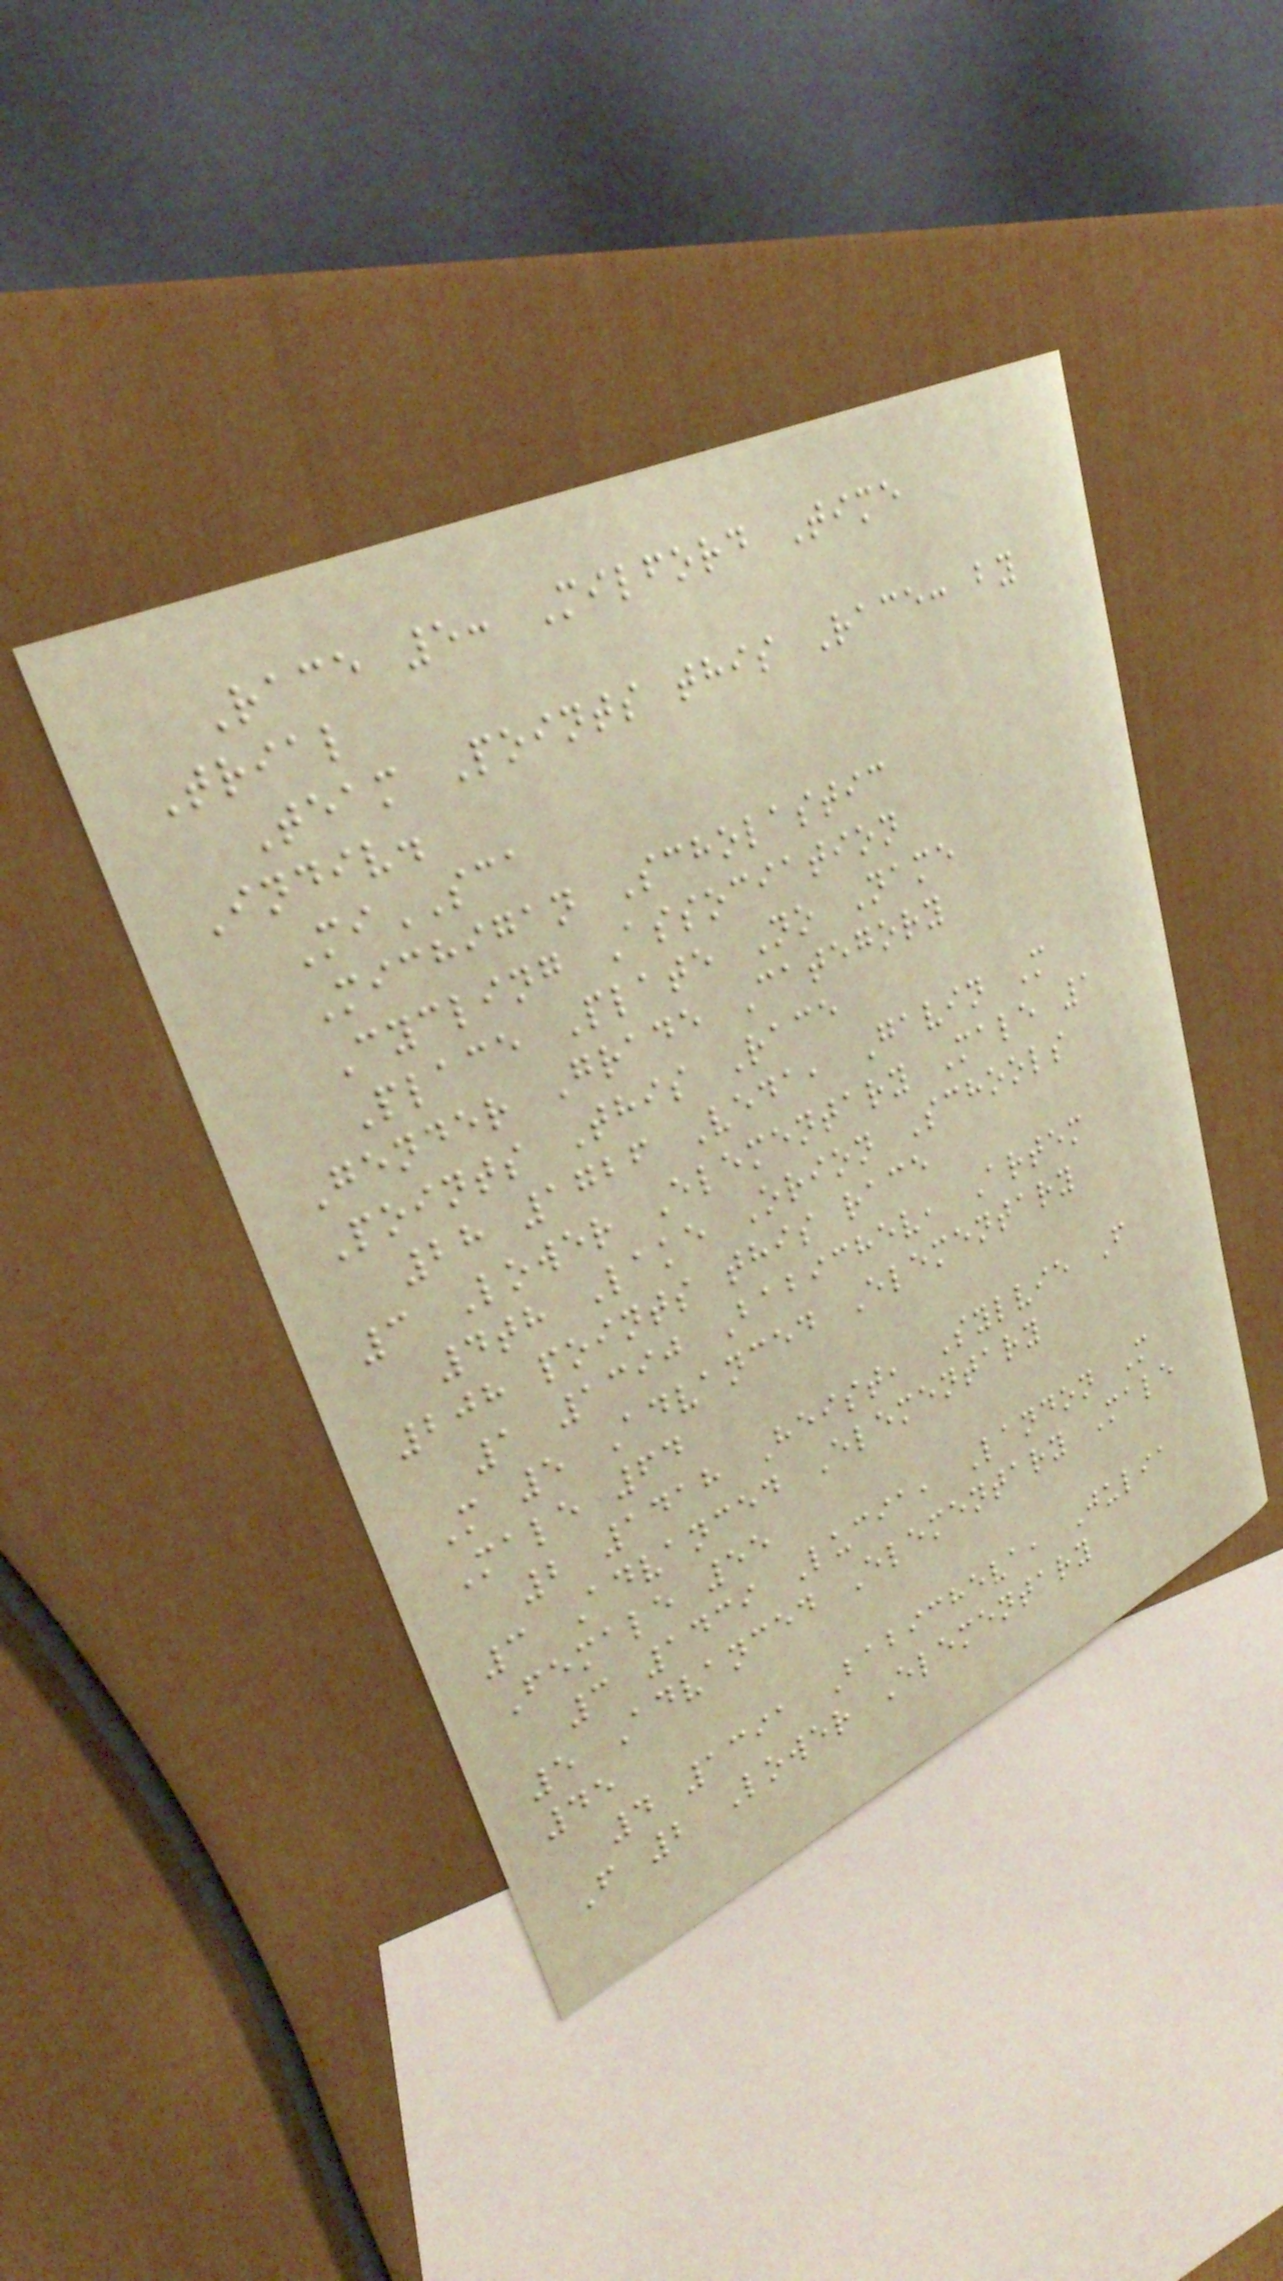Race 5: Milford Time
Trial
Team Points this Race: by
Indiv.
MiSCA
Michigan Scholastic
Cycling Association
Place Plate No Name
Gender Grade Category
Points This Race
28 1726 Veda, Gavin M
3 Lower Elementary Male 1
4th Lake Orion Schools
208 points this race
1 1390 Babichev, Artem
M 5 Advanced Elementary
Male 64
2 1418 Heist, Sylvie F
3 Advanced Elementary
Female 55
3 1439 Lucia, Landon M
5 Advanced Elementary Male
45
4 1391 Babicheva, Julia
F 2 Lower Elementary
